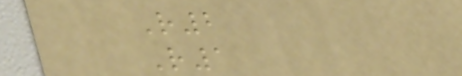R2
R1
